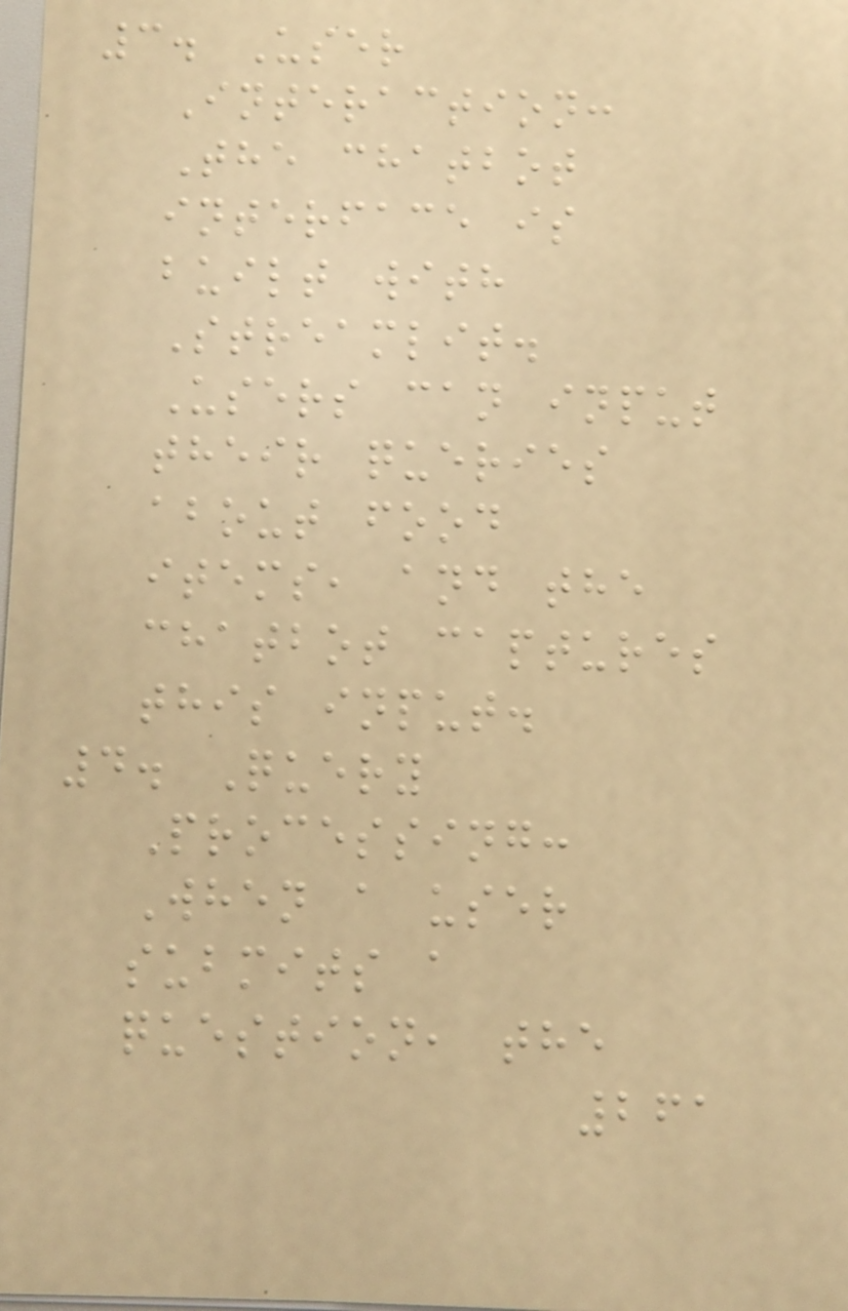3. User
Interaction:
The chatbot
interface is
built with
Streamlit.
Users can input
their queries
about food
items, and the
chatbot captures
this input.
4. Query
Processing:
When a user
submits a
question, the
261
